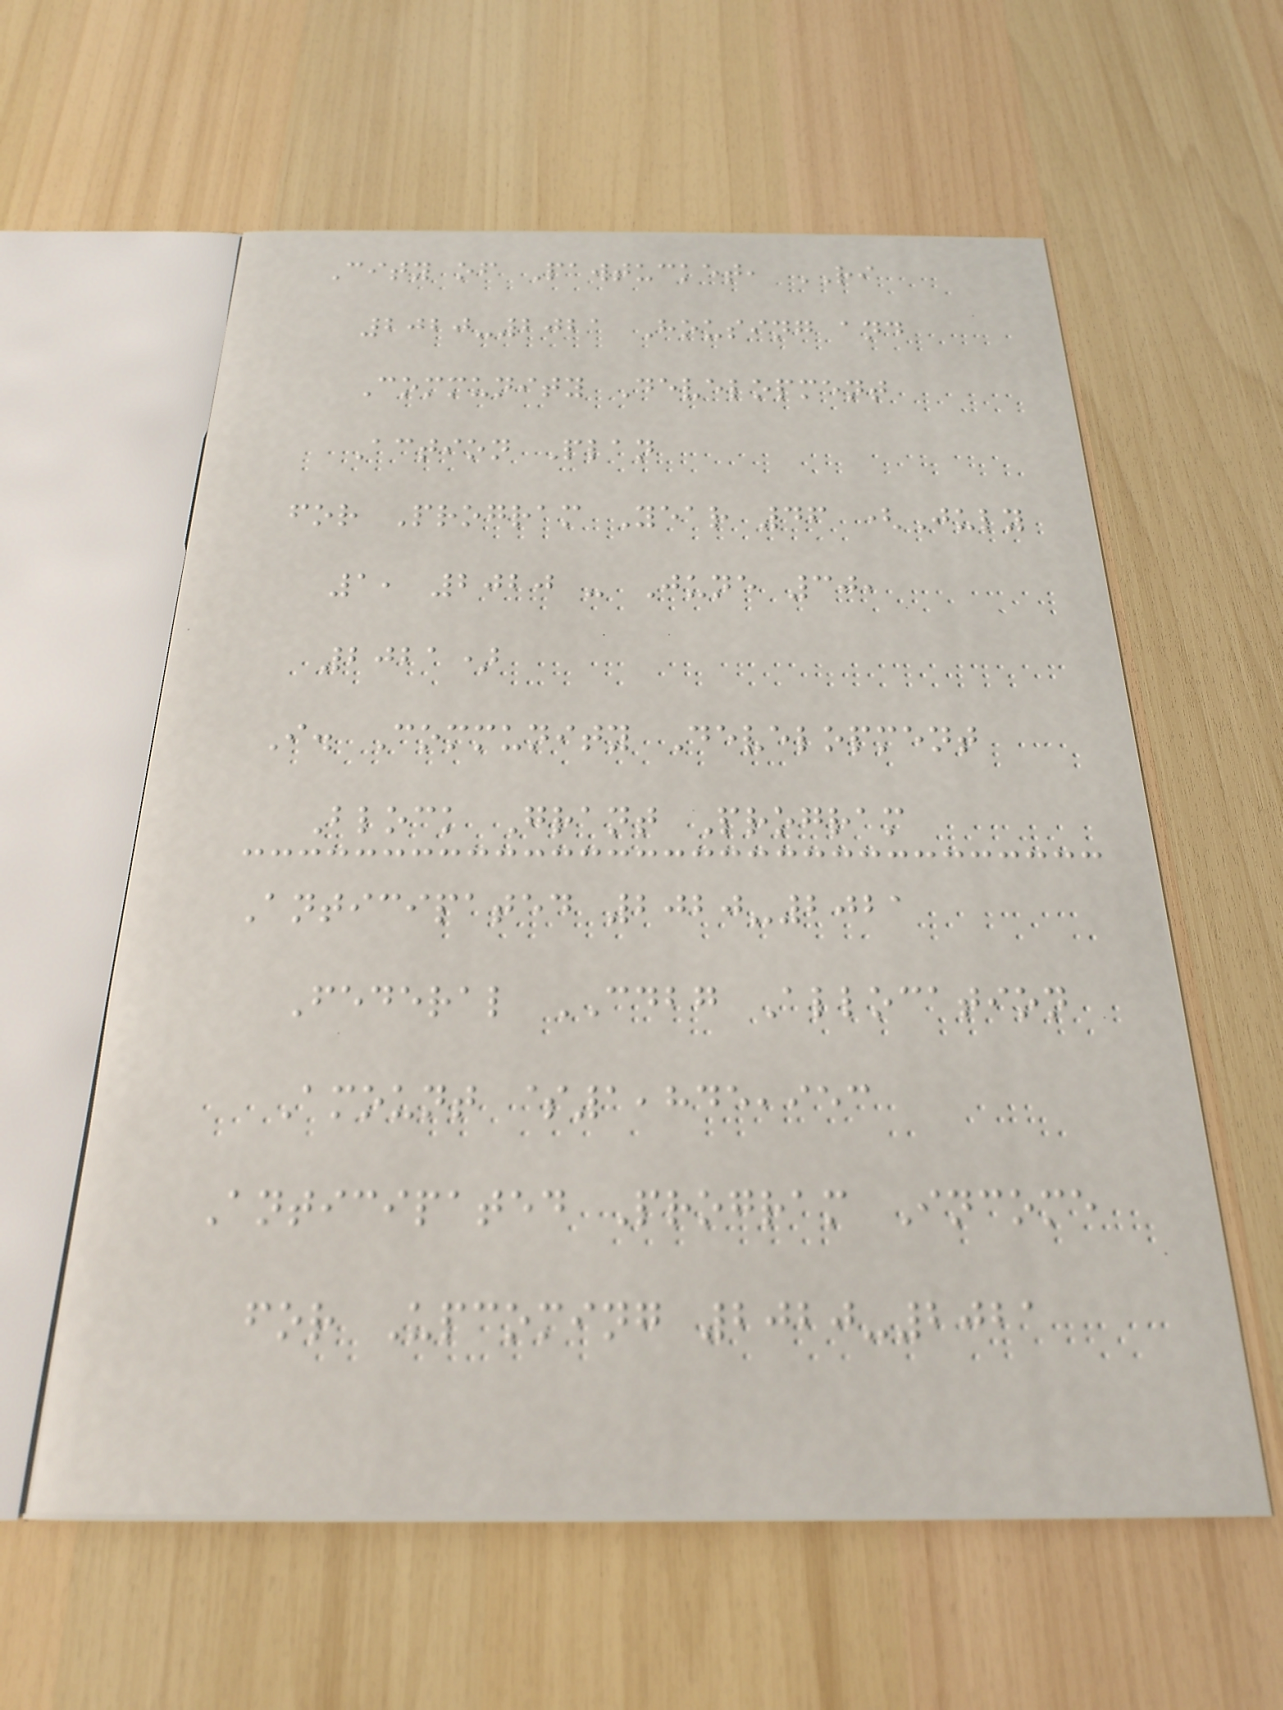City of Pawtucket, RI
2020-2021 Housing and
Community Development
Action Plan
for Program Year 46 (July
1, 2020 - June 30,
2021)
I. Community Development
Block Grant Program
Anticipated 2020-2021
Federal CDBG Allocation
Amount $1,845,953
Anticipated Program Income
for Upcoming 2020-2021
